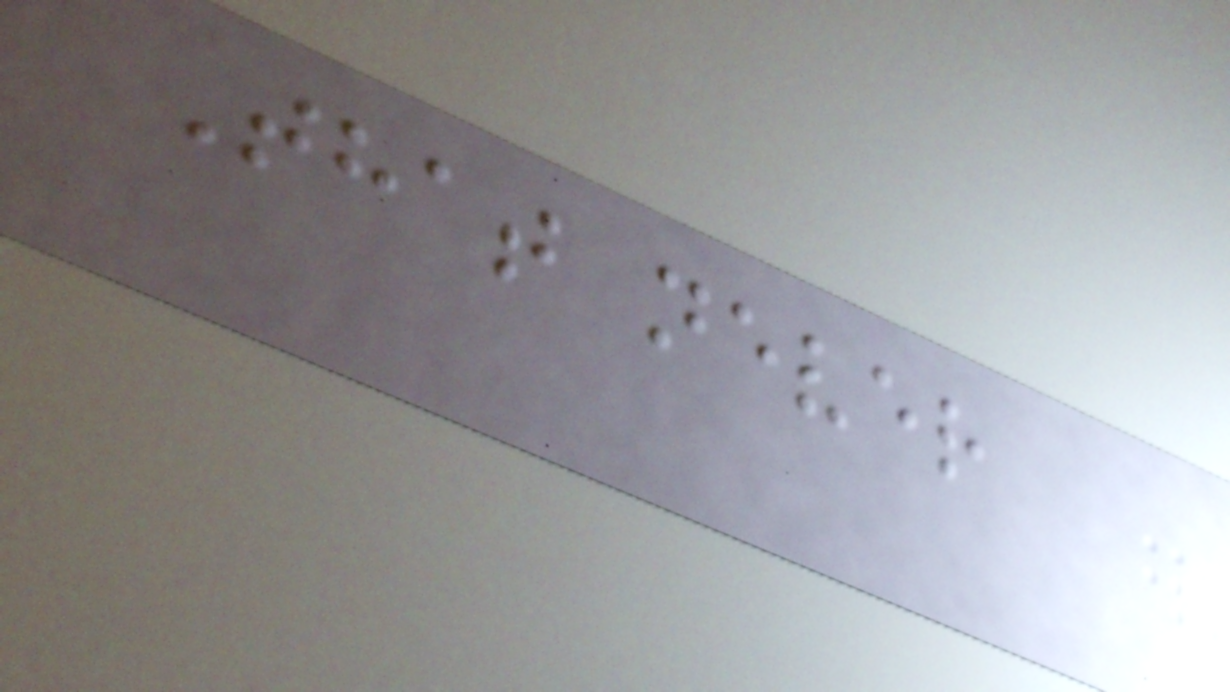That never
